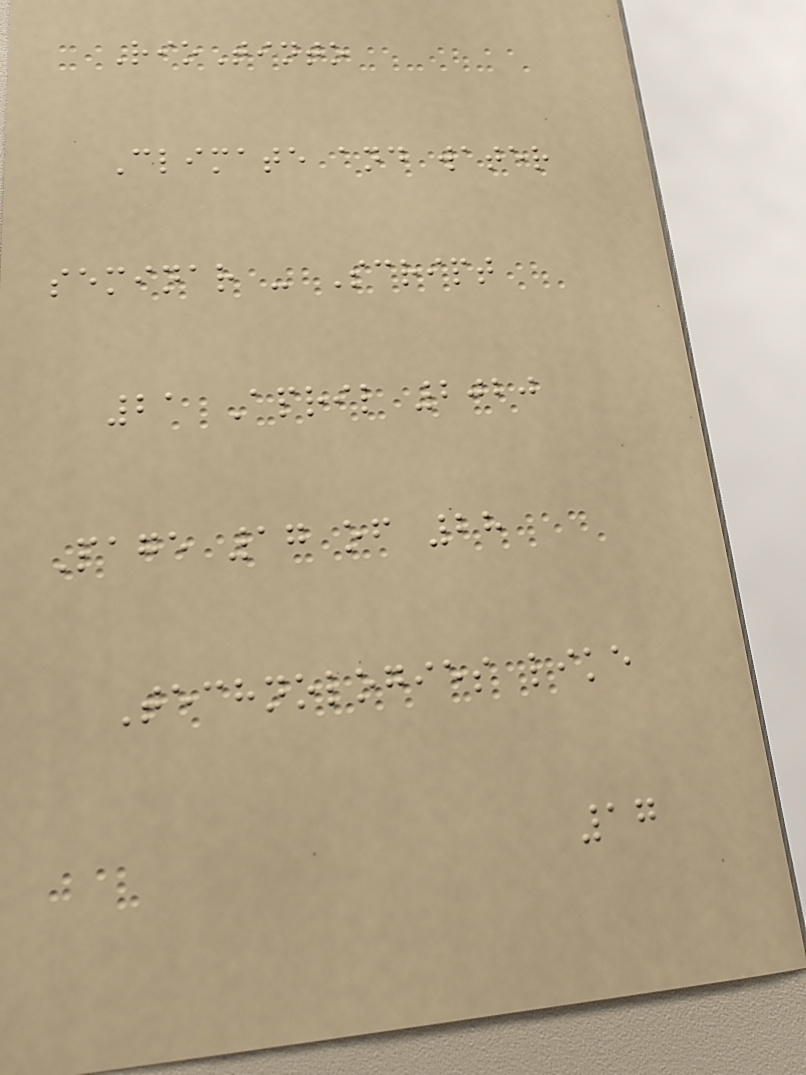RioTinto
Climate and water
seminar - Script
21 April 2020
Page 17 of 28
Technologies like
17
